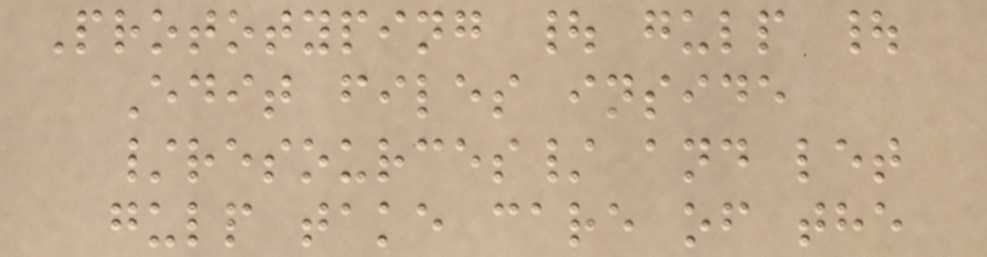Prototyping | gulp |
Edit files inside
/resources/ and let
gulp take care of the
